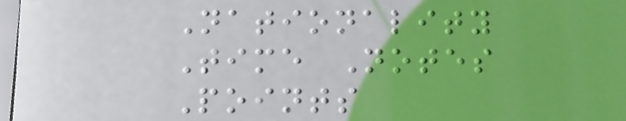Nationality
Time Notes
Points
